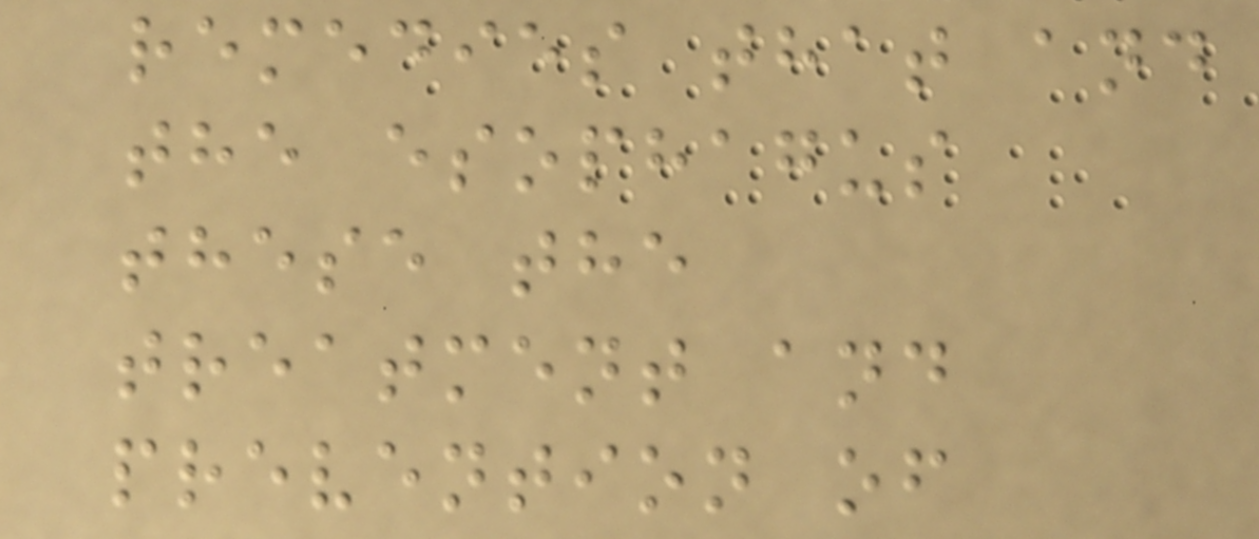remedies that and
the esophagus
these the
treatment and
prevention of
